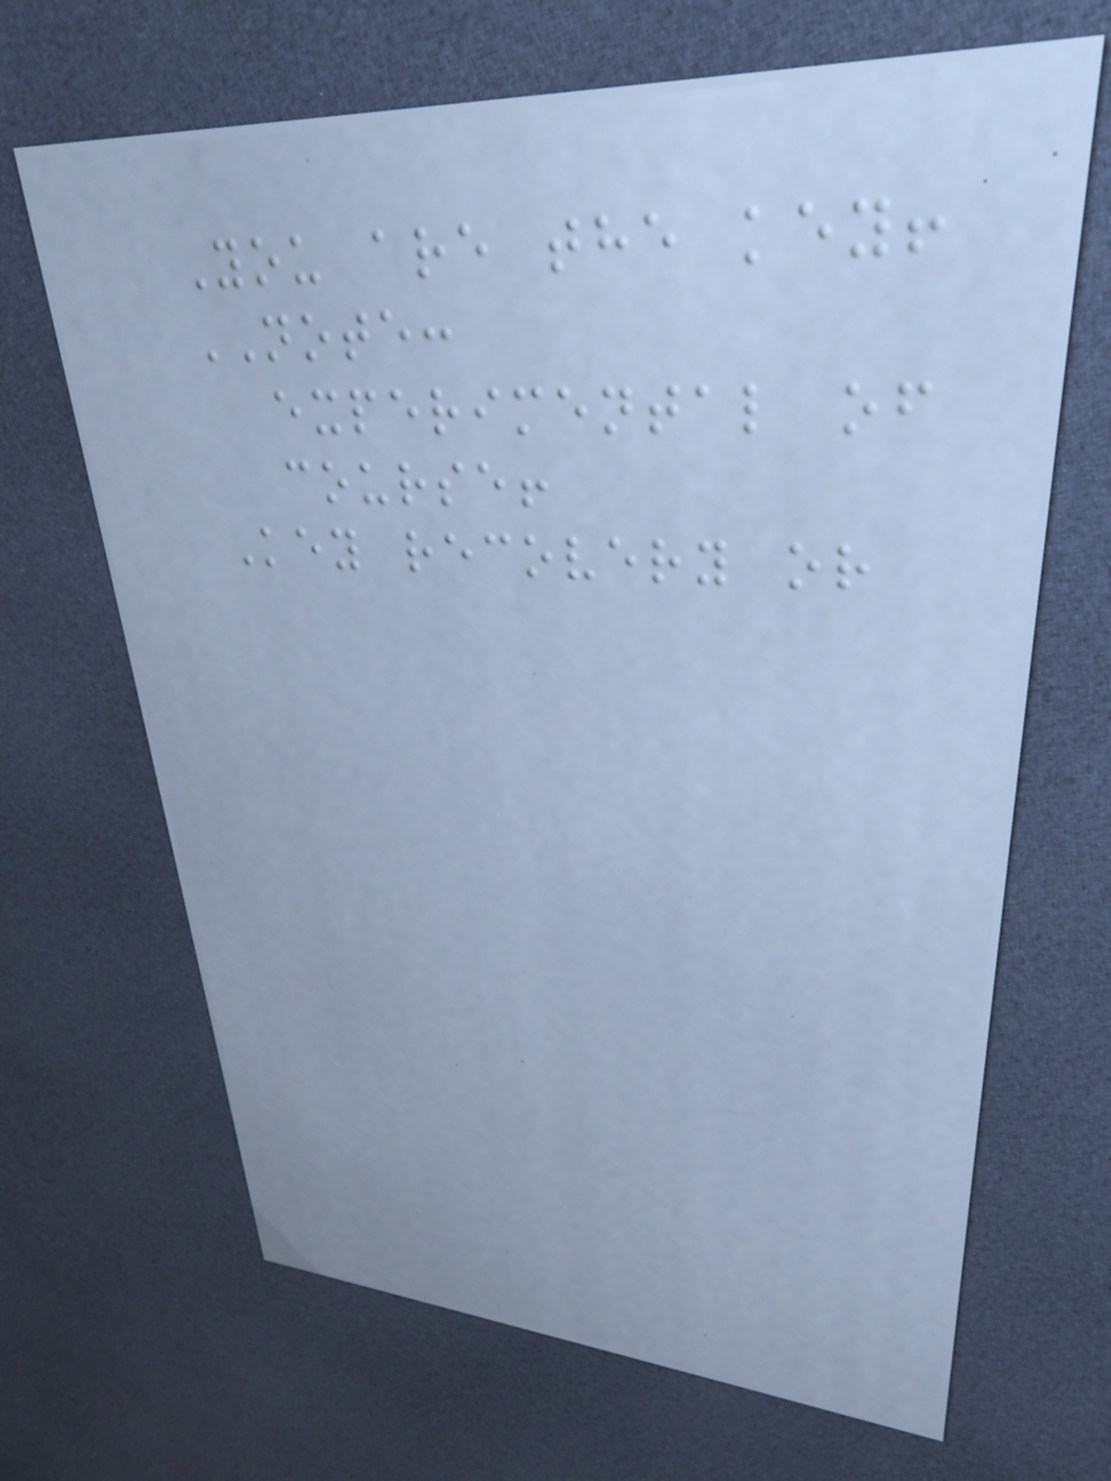You are the key!
NOTE:
experimental of
course!
Key recovery or
